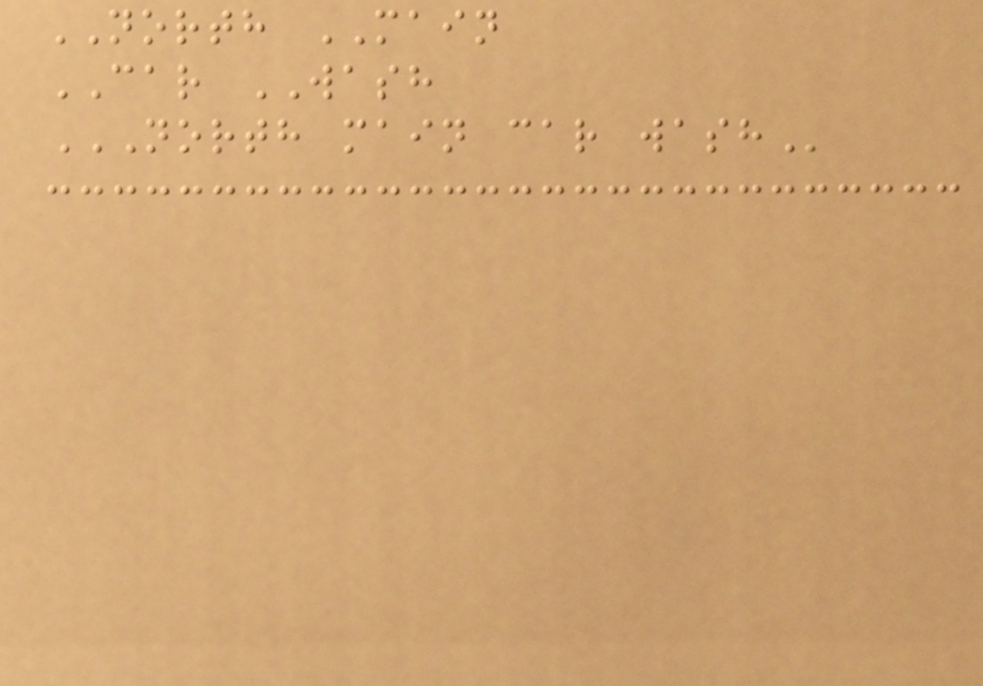NORTH MAIN
CAR WASH
NORTH MAIN CAR WASH
